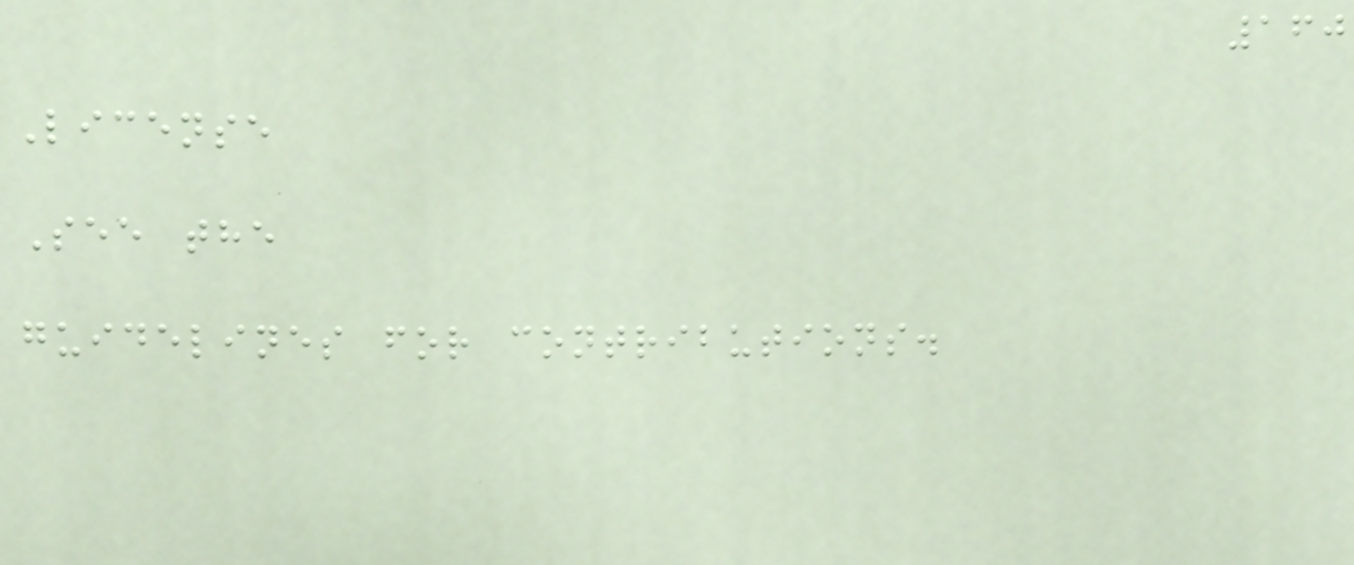160
License
See the
guidelines for contributions.
